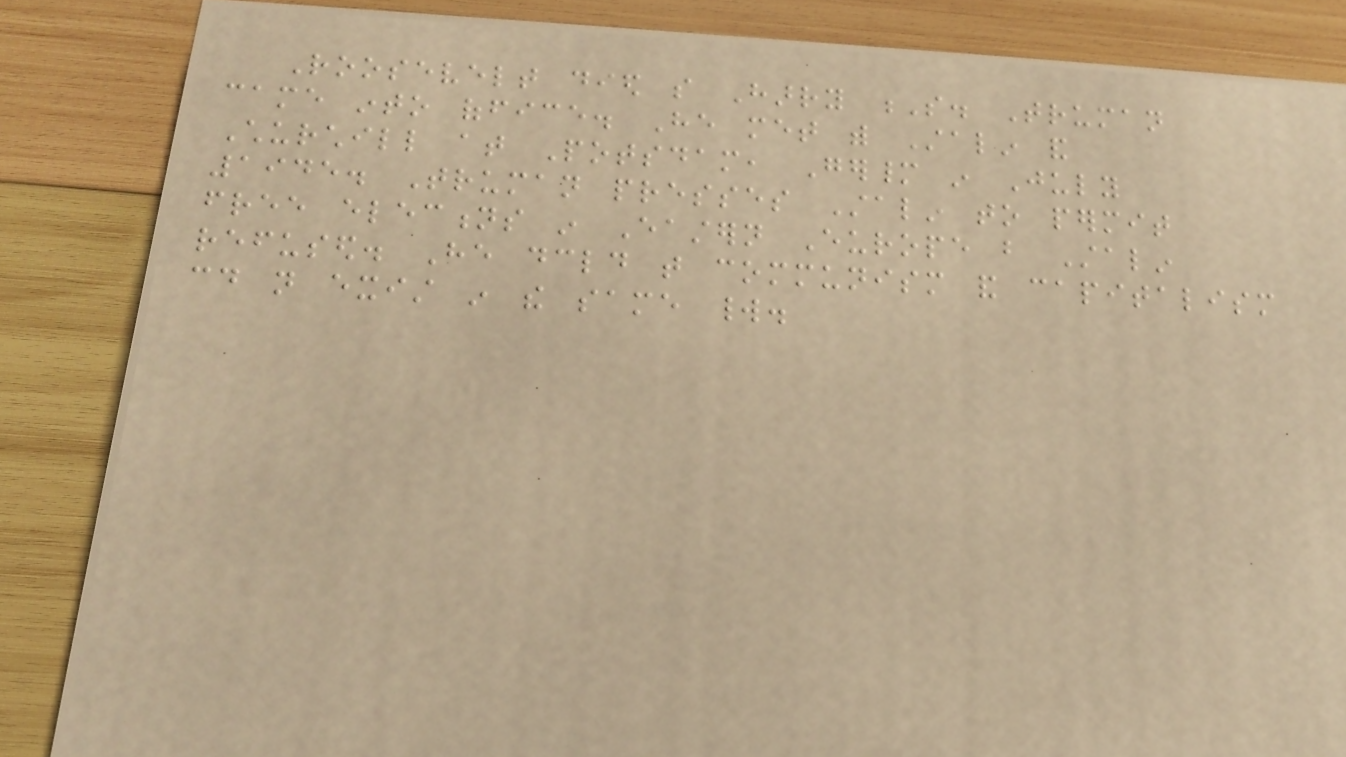Roosevelt died so Harry S. Truman
came into office. He met with Stalin and
Churchill at Potsdam, Germany in July
1945. Truman presses Stalin to permit
free elections in Eastern Europe but Stalin
refused. He declared that communism and capitalism
could not exist in the same world.
